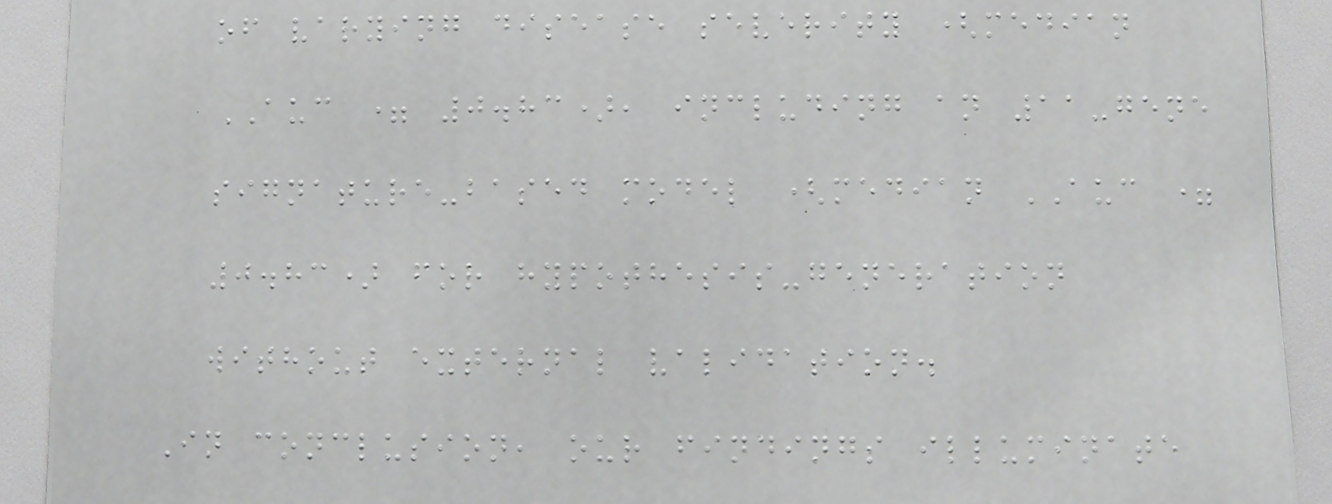of varying disease severity (median
AUC = 0.83), including an 11-gene
signature-based model (median AUC =
0.83) for hypothesis-generation
without external validation.
In conclusion, our findings illuminate
